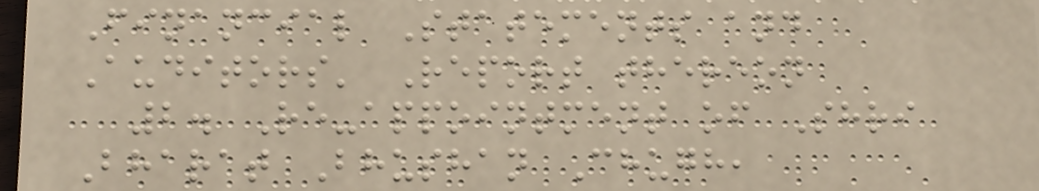Financial Statements and
Auditors' Report thereon
2. Re-appointment of Shri
Bharat Bhushan Chugh,
